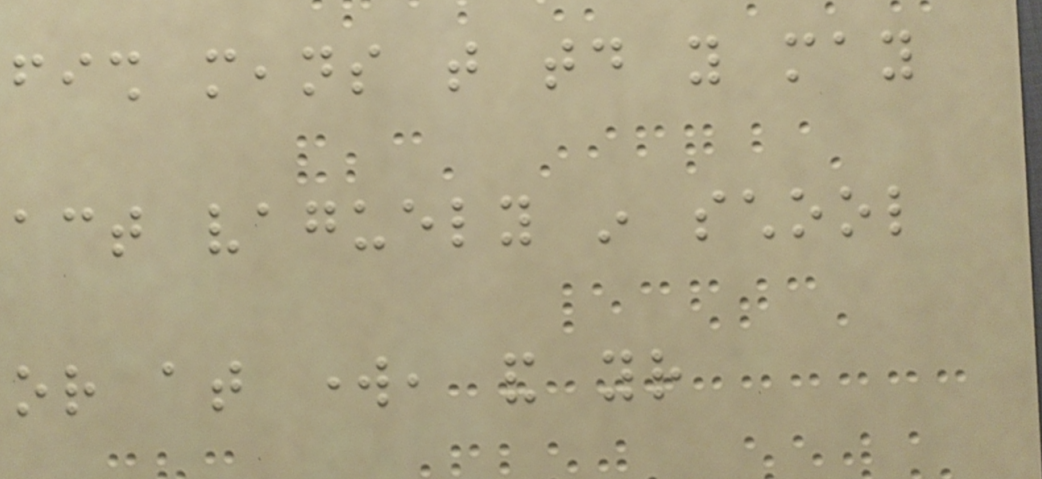fish means that today you may
act vaguely in school
or at work, and your
